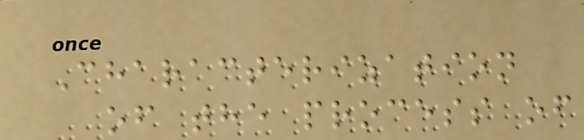Characterization
of the process of
